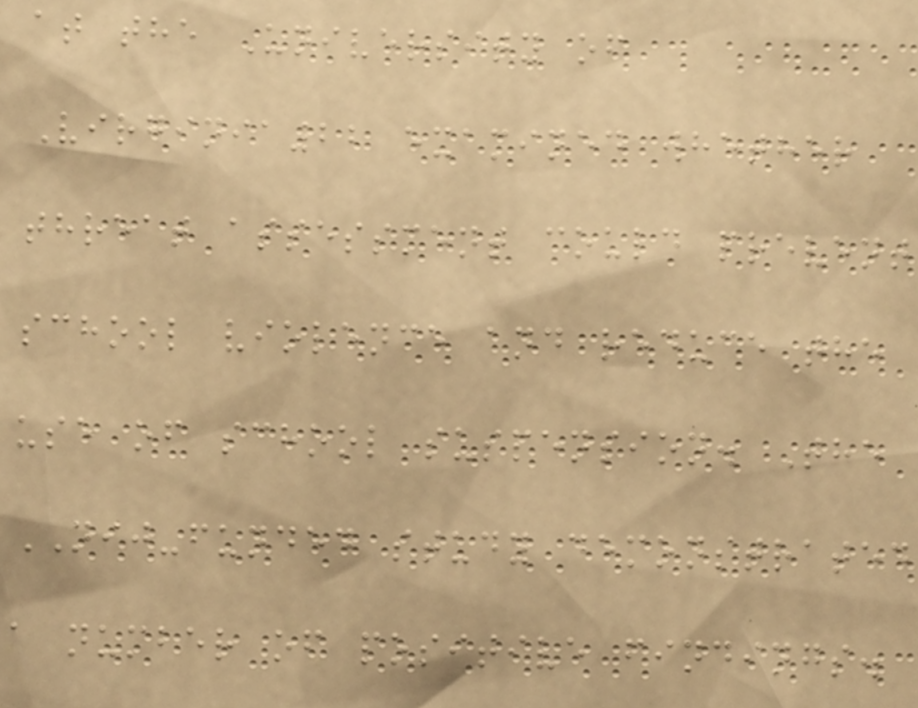at the University of
Virginia22 examined whether
threat assessment could prevent
school violence and reduce the
use of school suspension. The
NIJ-funded study demonstrated
a number of positive findings.
